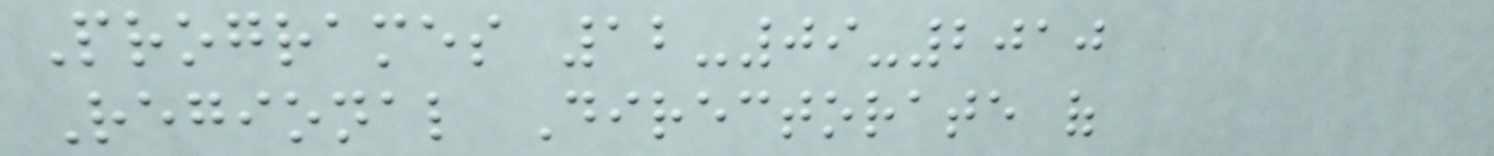Programes 12-09-2010
Regional Directorate of
